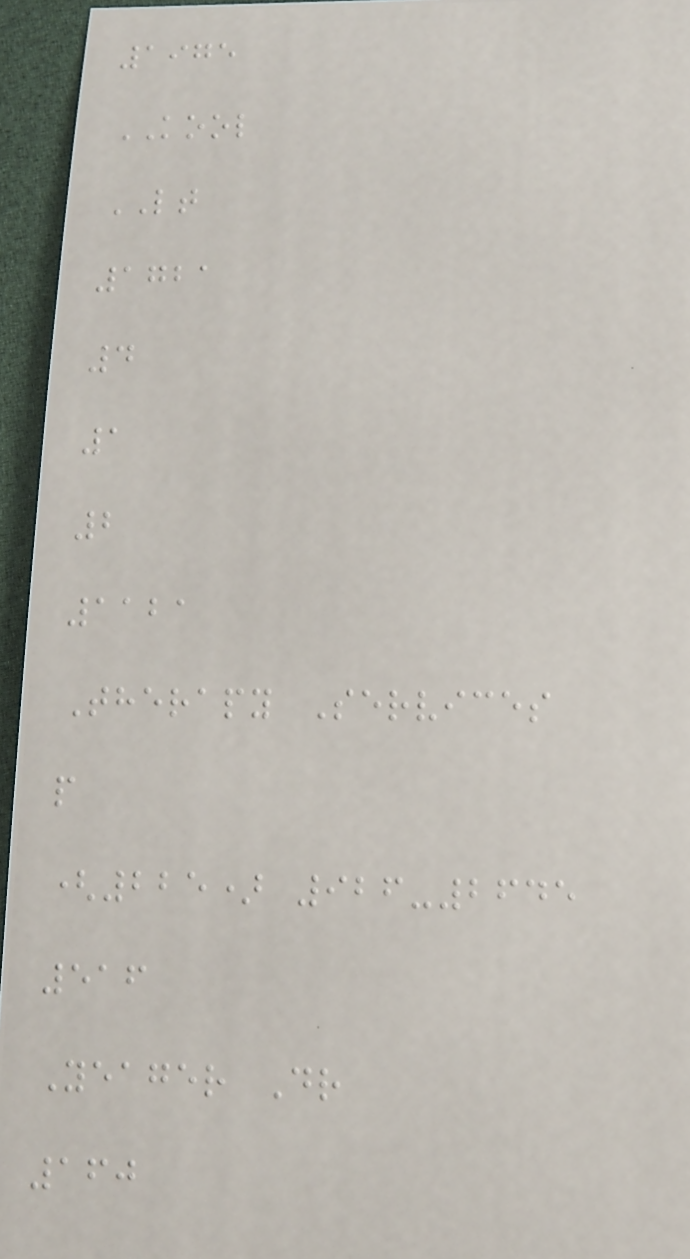1975
KOOL
LT
1721
4
1
2
1121
Therapy Services
p
(225) 926-2645
516
Yeager Dr
160
